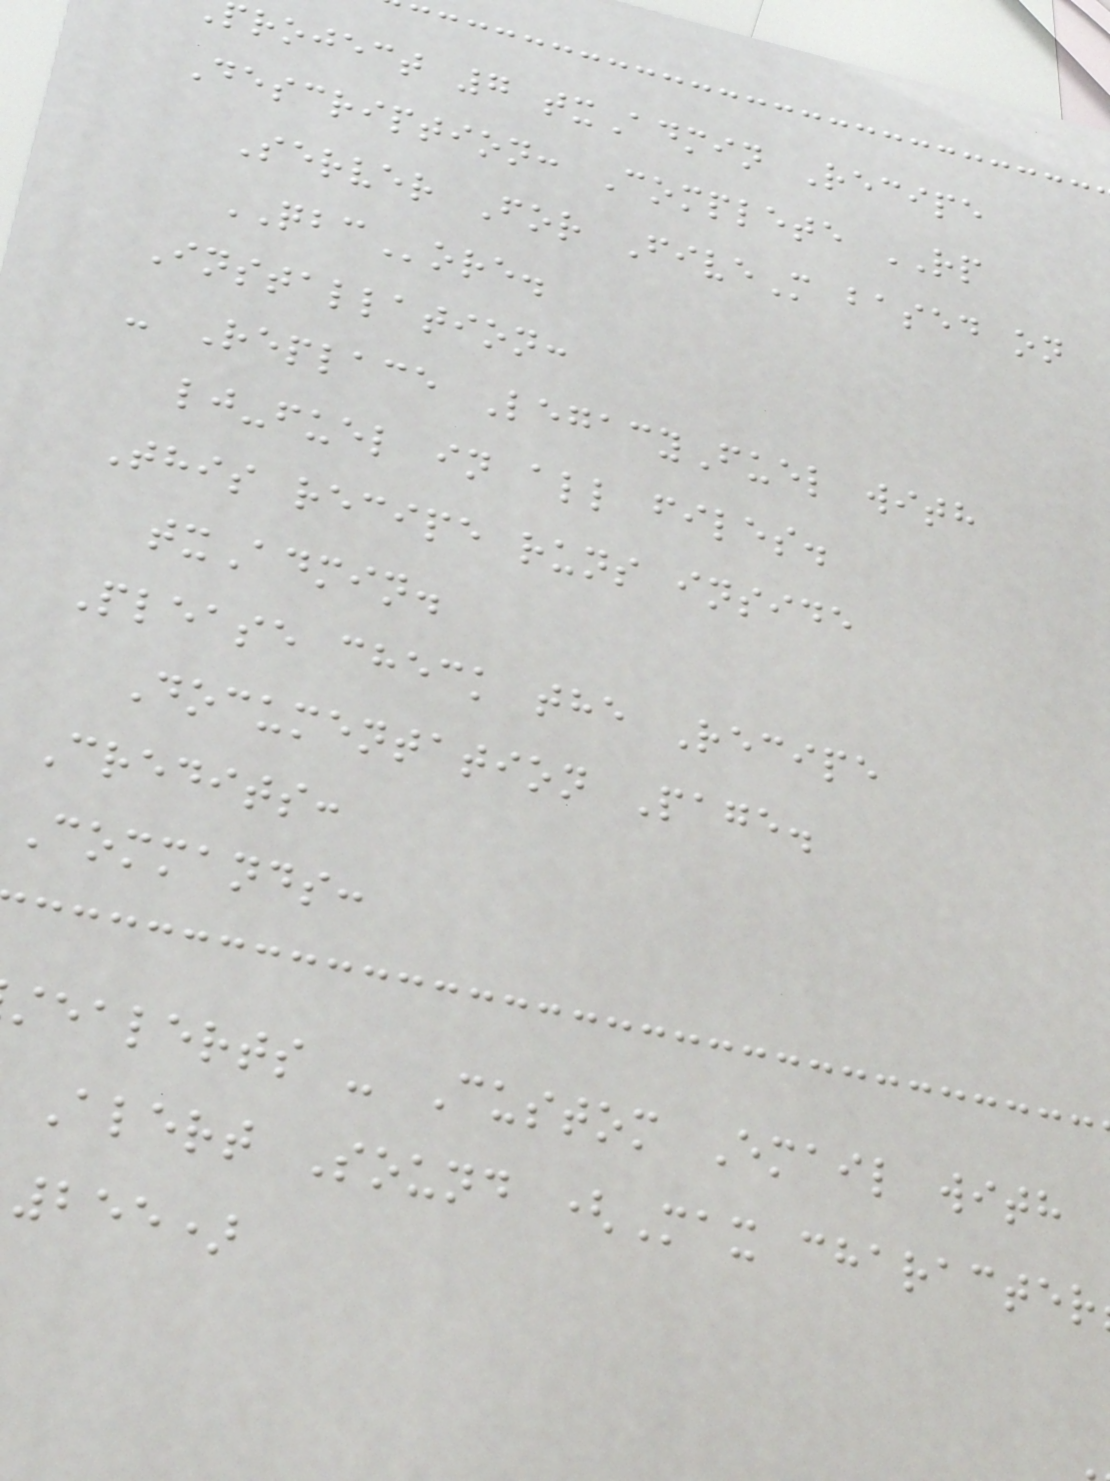roject 7 txAdmin Recipe
Description: Complete RP
Server For FiveM based on
QBCore.
Installation:
- Replace LegacyFuel with
lj-fuel in all files.
This recipe runs inside
txAdmin.
Please check the Recipe
Documentation Page.
Credits:
Commands:
ealerts - Custom Email with
Alert Sound (Max character
255)
